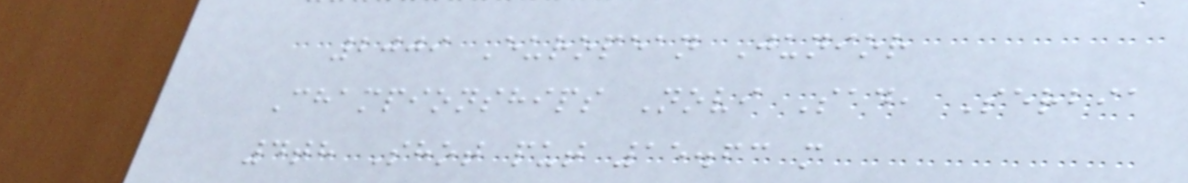2009 European Junior
Championships Novi Sad, Serbia
4th Shot put 15.63 m
